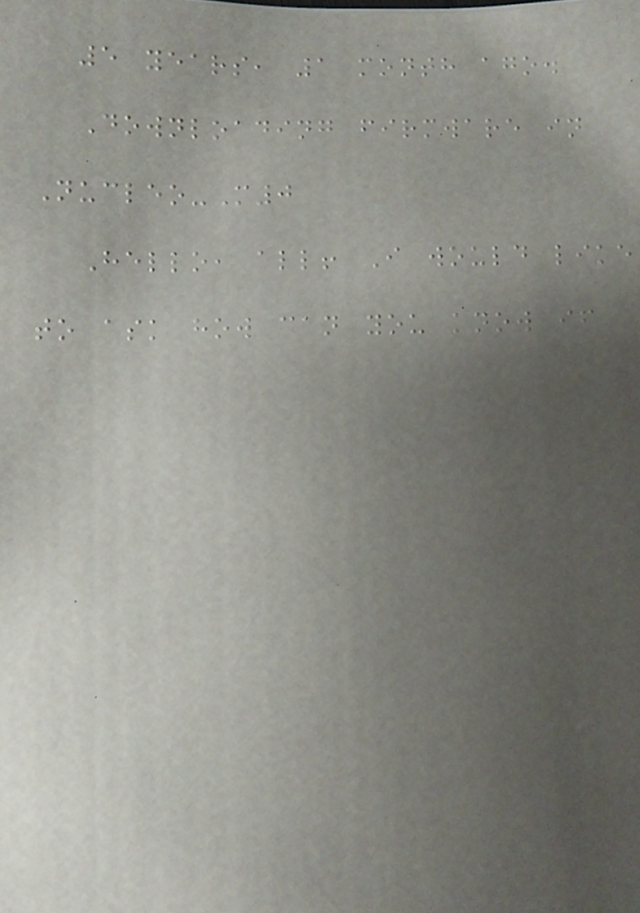5 years, 1 month ago.
Downloading firmware in
Nucleo-M0
Hello, all! I would like
to ask how can you know if
